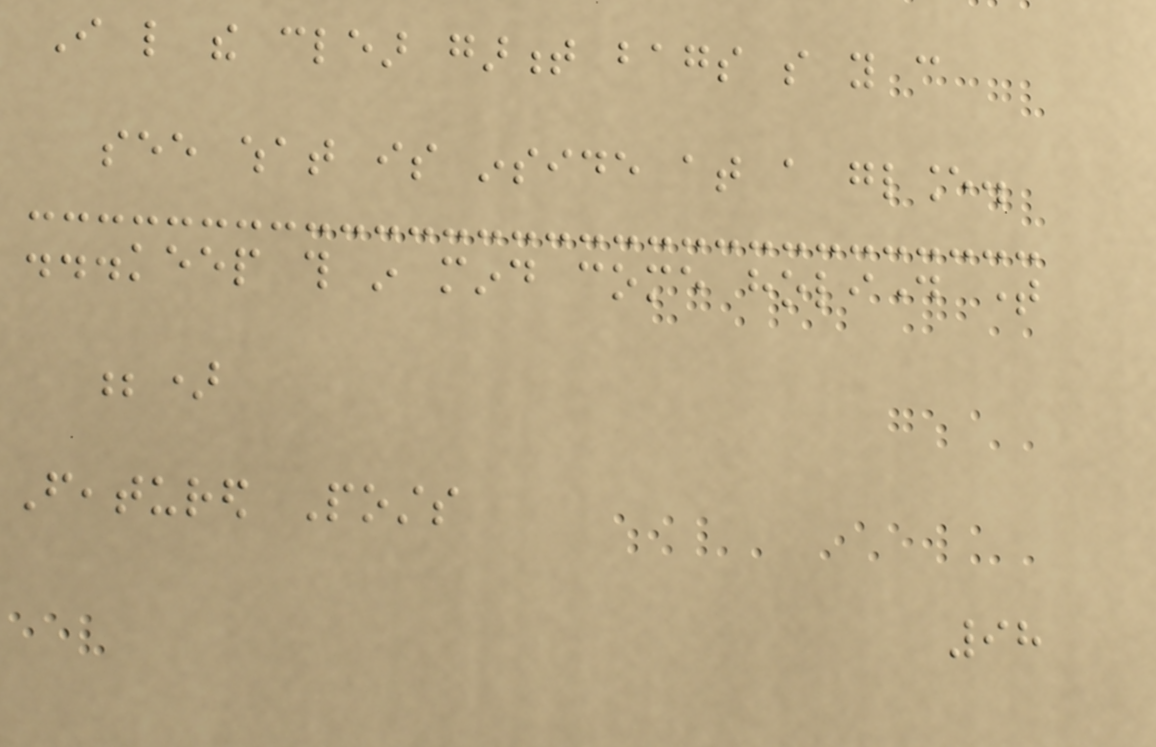I like the clear garment bags so you can
see what is inside at a glance.
...keep this in mind come holiday time
;)
Featured Posts
98
